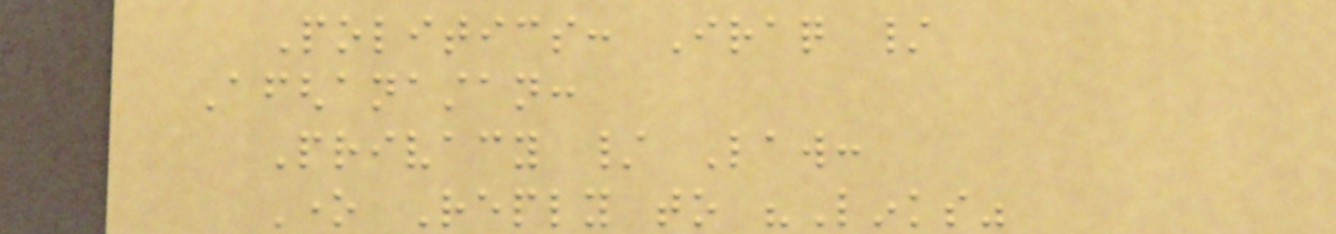Politics: Iraq /
Afghanastan:
Privacy / Law:
One Reply to "Links"
